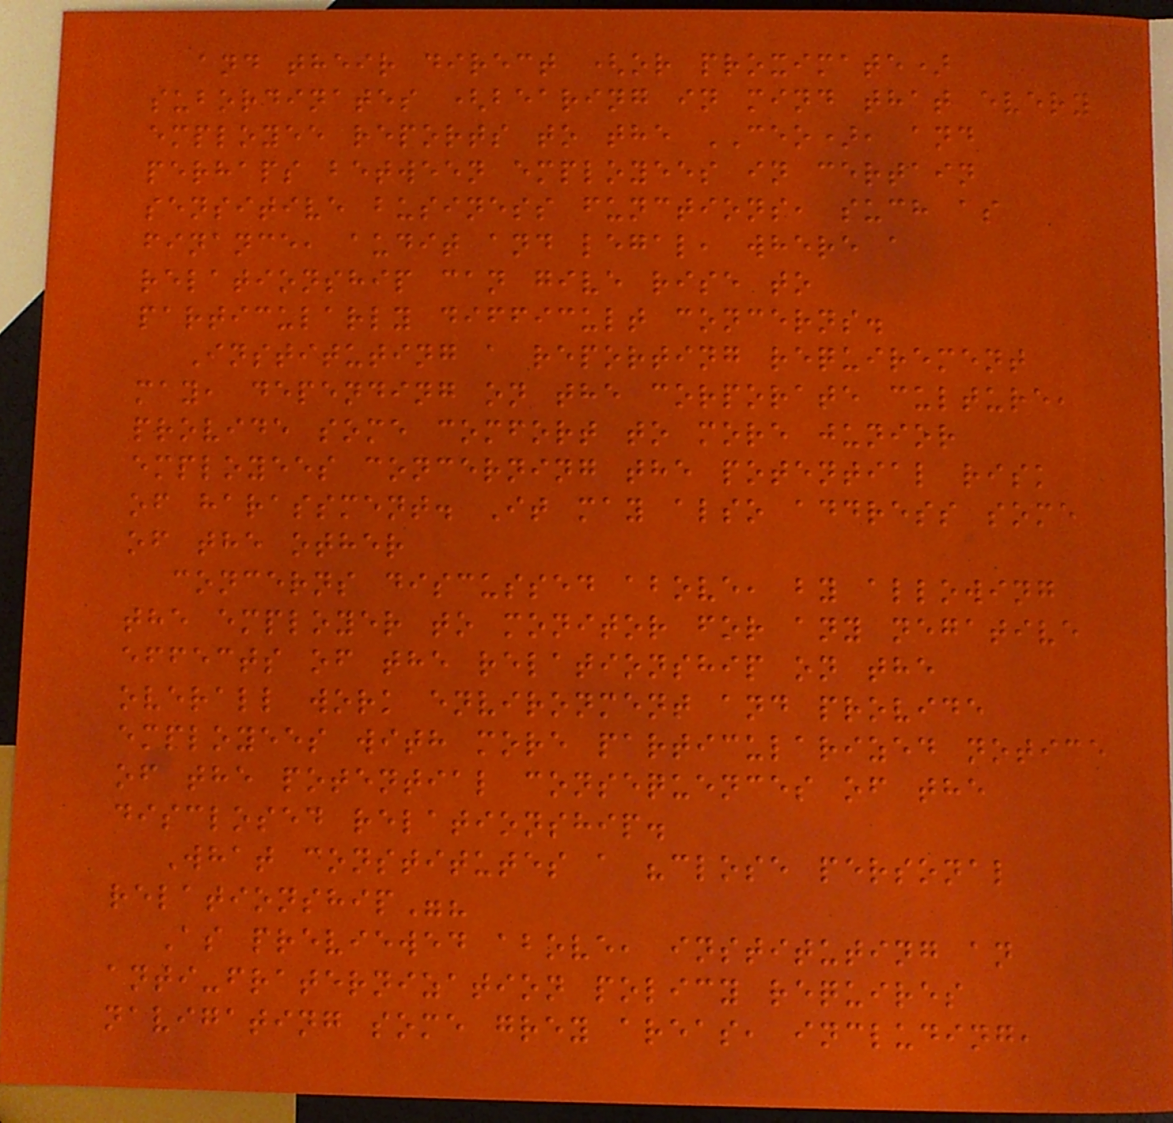and their direct (or proximate)
subordinates (bearing in mind that every
employee reports to the CEO), and
perhaps between employees in certain
sensitive business functions, such as
finance, audit and legal, where a
relationship can give rise to
particularly difficult concerns.
Instituting a reporting requirement
may, depending on the corporate culture,
provide some comfort to more junior
employees concerning the potential risk
of harassment. It may also address some
of the other
concerns discussed above, by allowing
the employer to monitor for any negative
effects of the relationship on the
overall work environment and provide
employees with more particularized notice
of the potential consequences of the
disclosed relationship.
What constitutes a "close personal
relationship"?
As previewed above, instituting an
anti-fraternization policy requires
navigating some grey areas, including,
